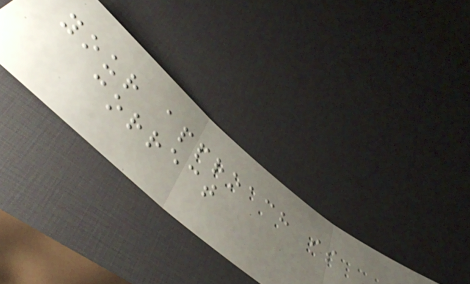your approach is
correct
